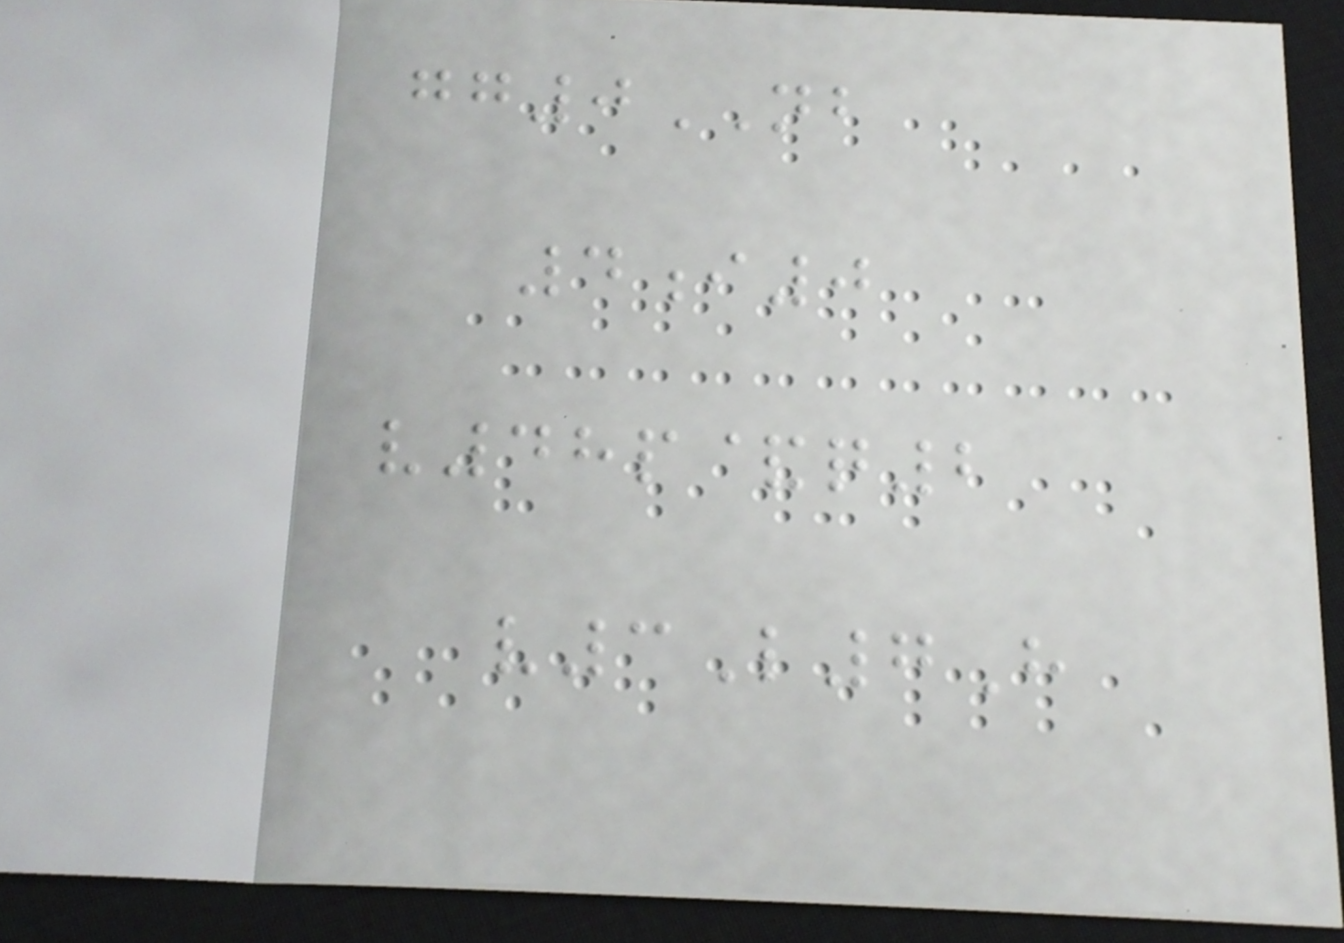gg0NB
4i0
v48p&q2
v3L7H
